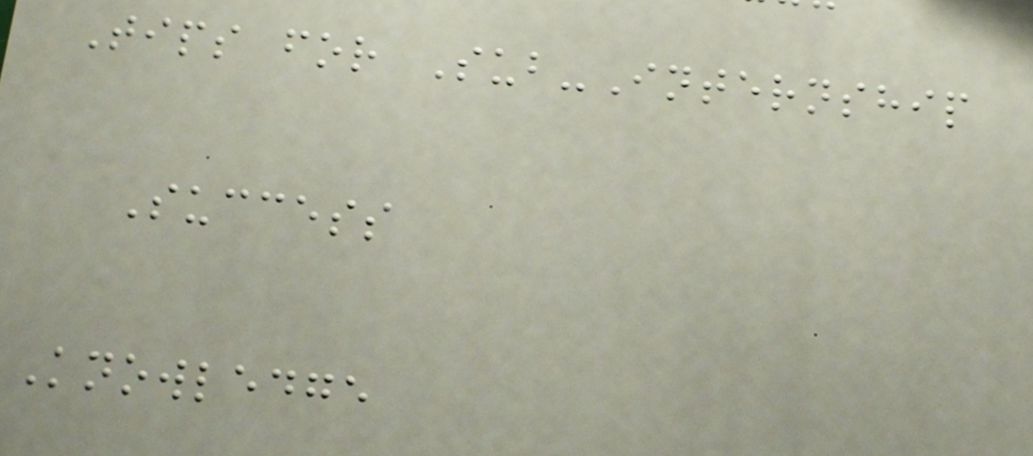Tips for Sub-Internship
Success
Knowledge
